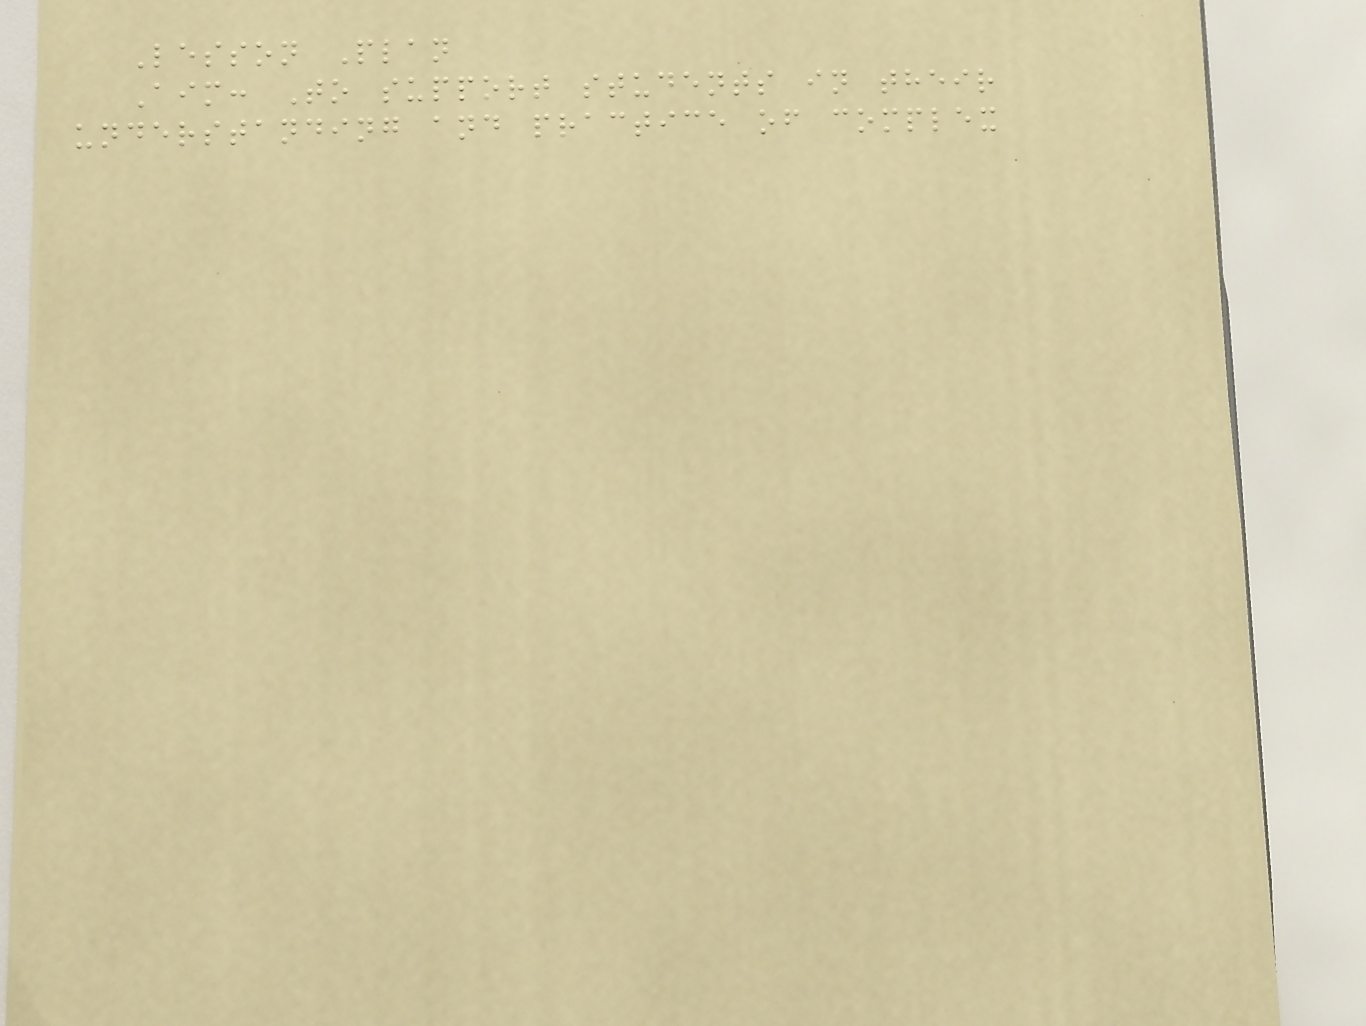Lesson Plan
Aim: To support students in their
understanding and practice of complex
